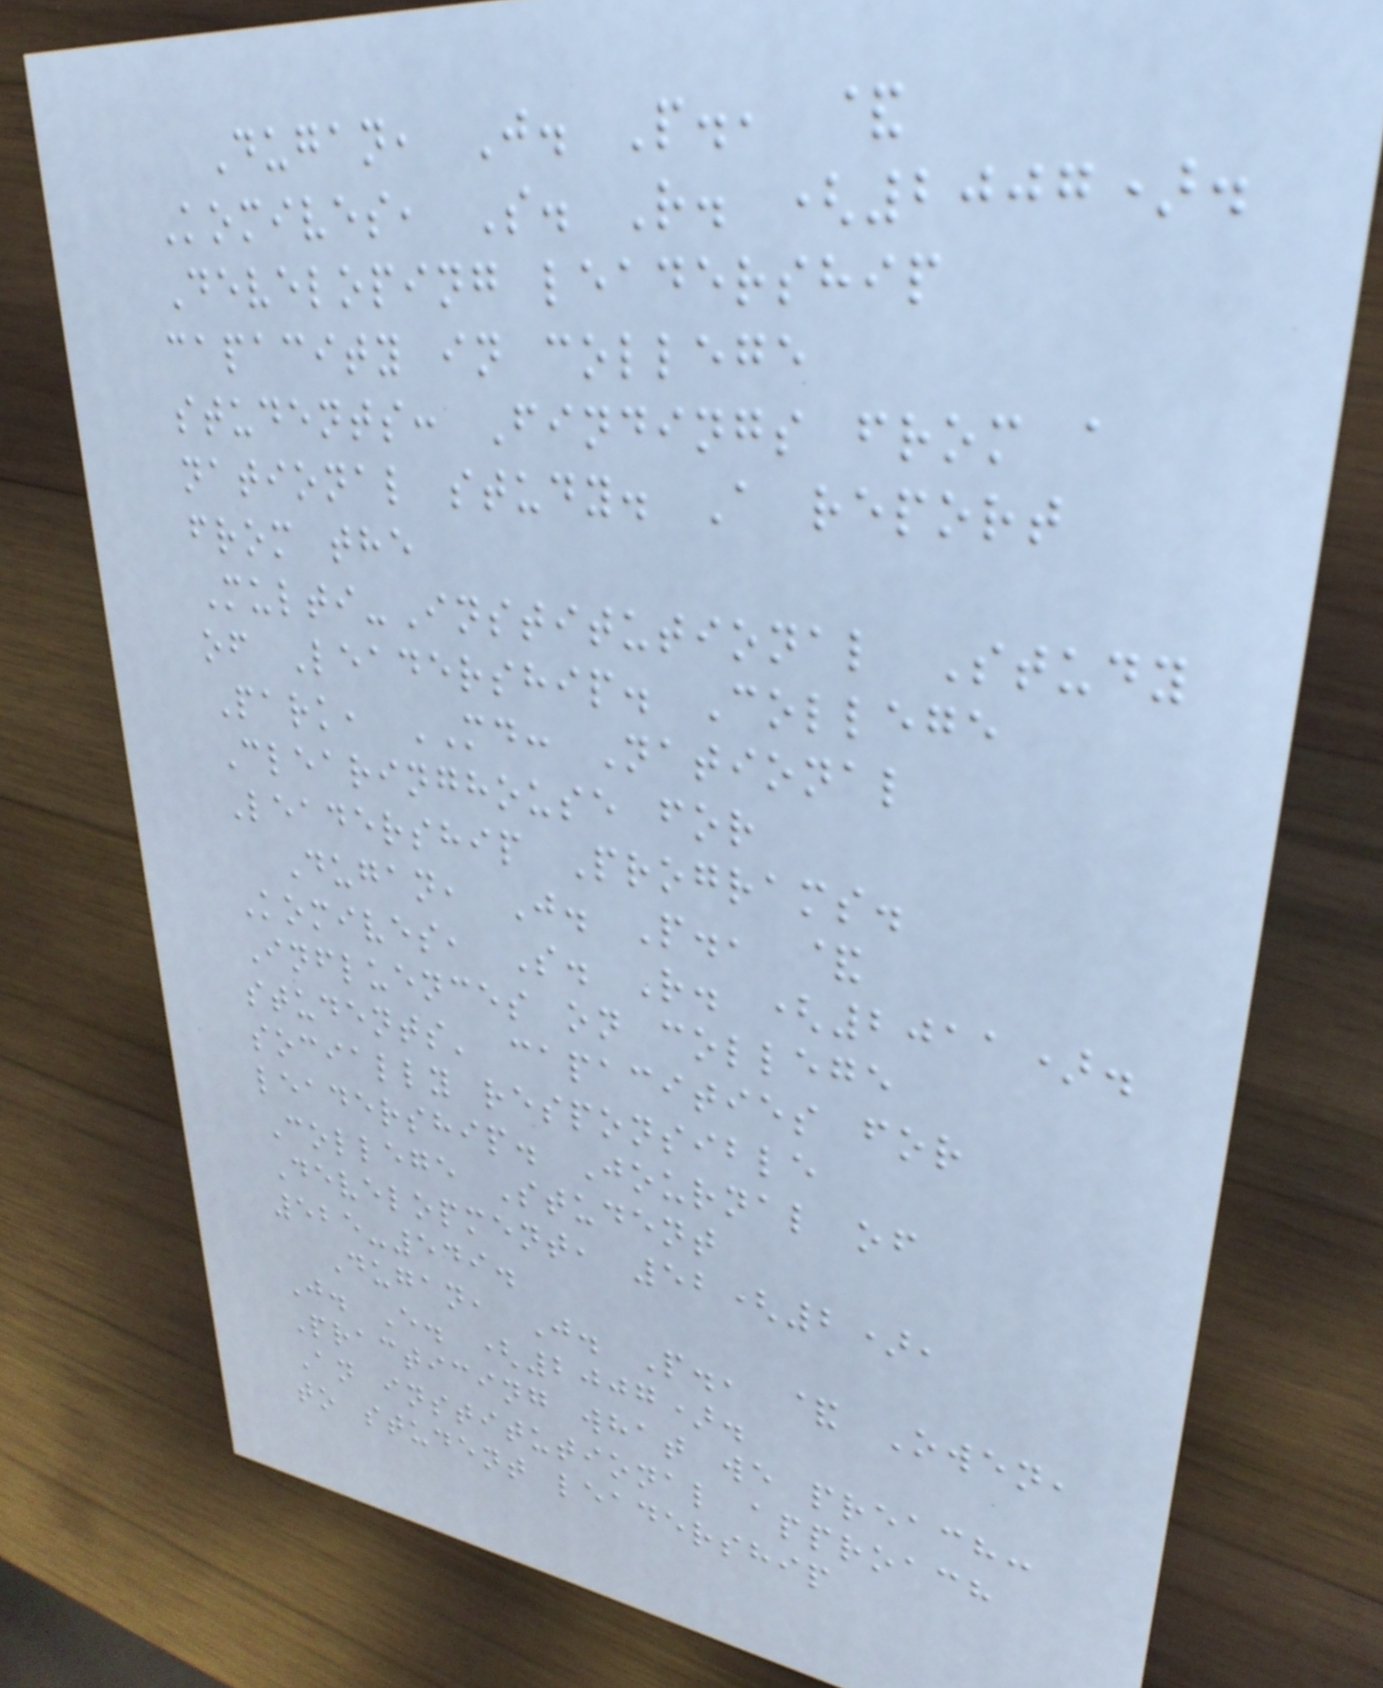Dugan, J. P., &
Komives, S. R. (2007).
Developing leadership
capacity in college
students: Findings from a
national study. A report
from the
Multi-Institutional Study
of Leadership. College
Park, MD: National
Clearinghouse for
Leadership Programs.
Dugan, J. P., &
Komives, S. R. (2011).
Influences on college
students' capacities for
socially responsible
leadership. Journal of
College Student
Development, 52(2),
525-549.
Dugan, J. P., & Owen,
J. E. (2007).
Practicing what we preach:
An institutional approach
to student leadership
